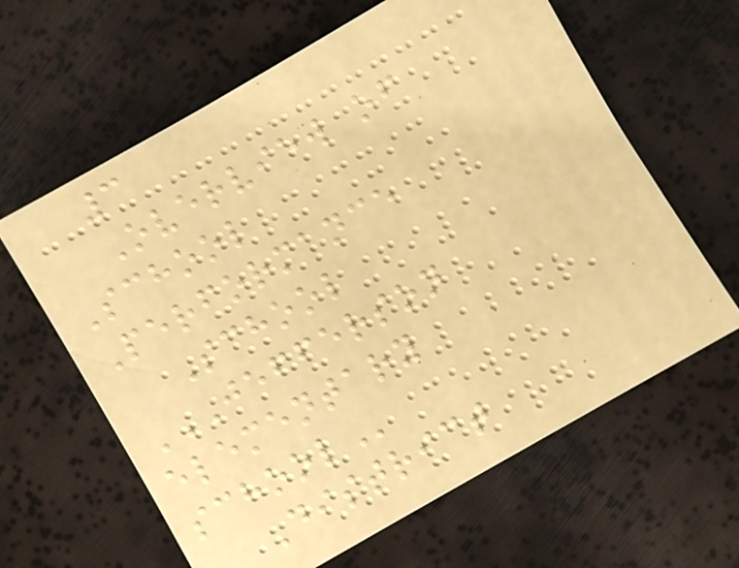3
Overview of
School
Performance
School
JEFFERSON
ELEMENTARY
SCHOOL
District
